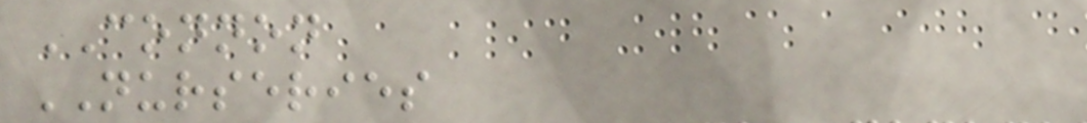CONNON
NURSERIES
